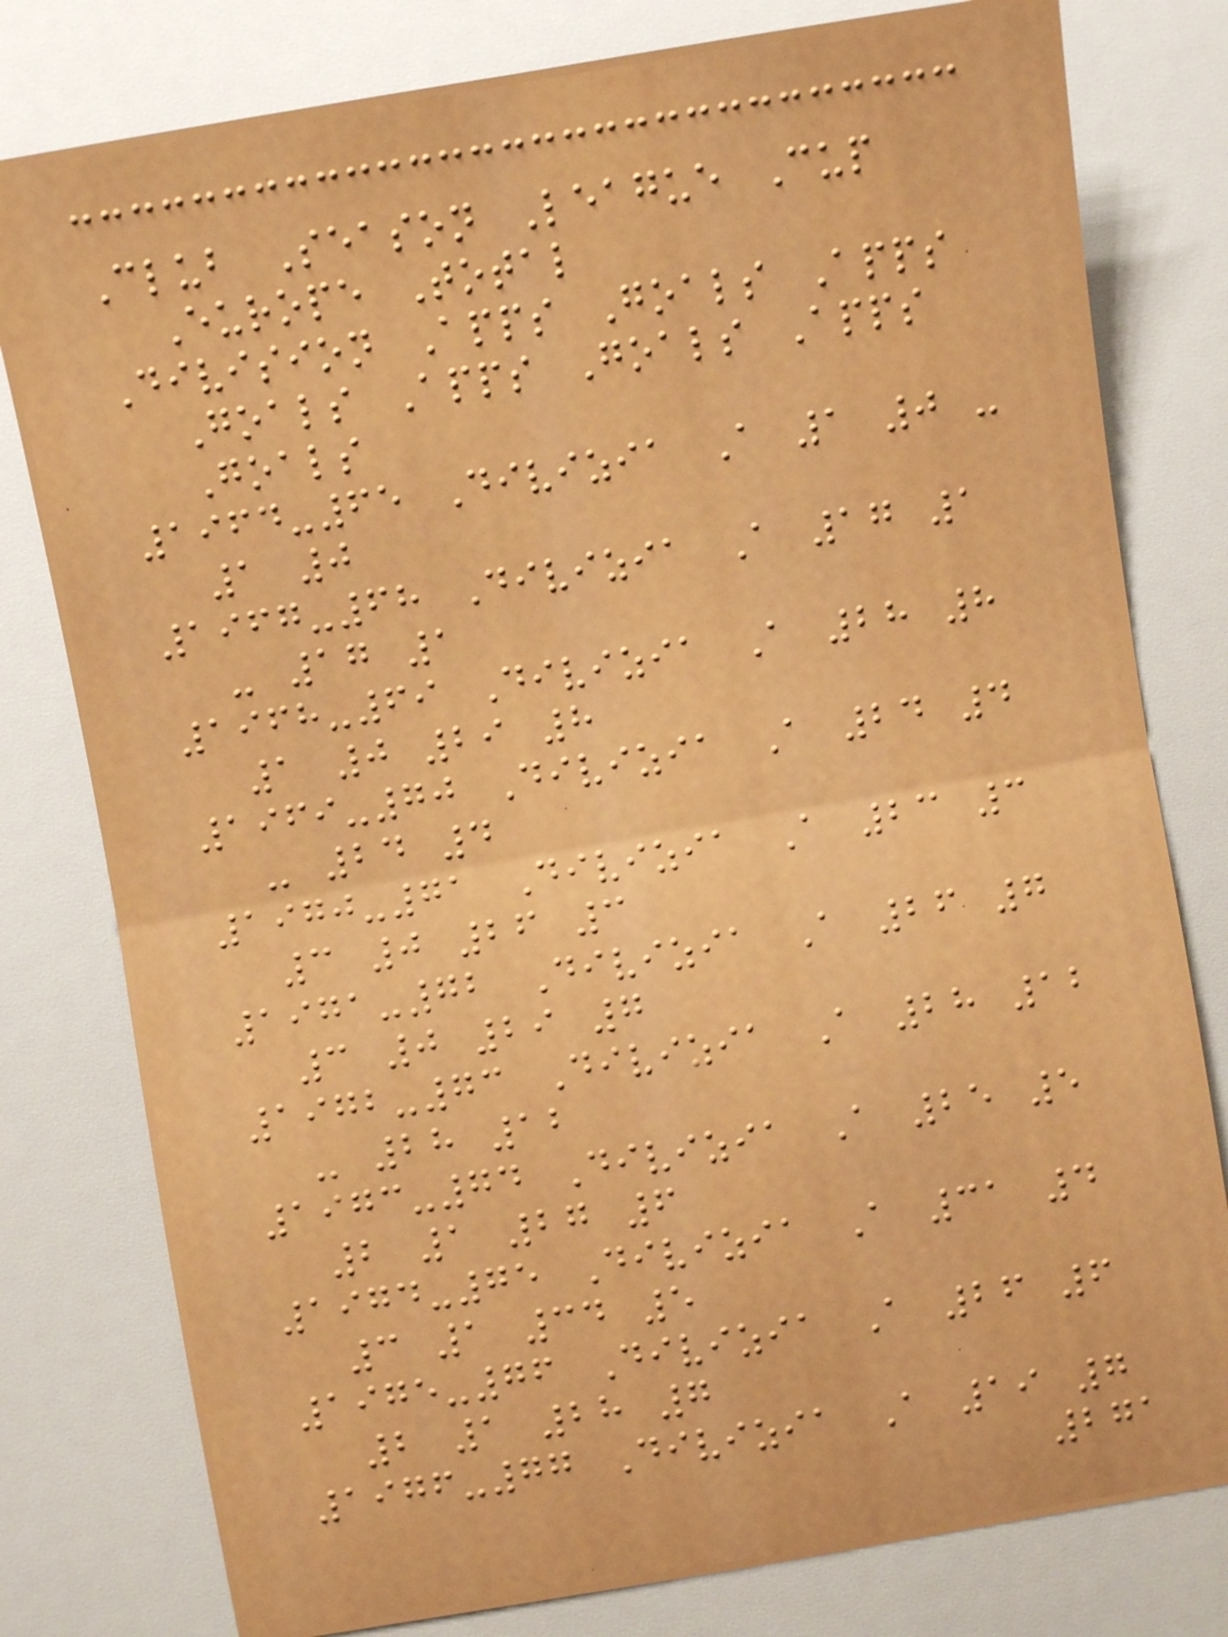Club Season League Cup
Europe Total
Division Apps Goals Apps
Goals Apps Goals Apps
Goals
1964-65 Divizia A 1 0 -
1 0
1967-68 Divizia A 17 1
- 17 1
1968-69 Divizia A 28 8
1 0 29 8
1969-70 Divizia A 24 4
- 24 4
1970-71 Divizia A 23 3
3 0 26 3
1971-72 Divizia A 26 7
3 0 29 7
1972-73 Divizia A 28 12
- 28 12
1973-74 Divizia A 25 5
2 1 27 6
1974-75 Divizia A 31 4
3 1 34 5
1975-76 Divizia A 26 6
2 1 28 7
1976-77 Divizia A 19 7
271
